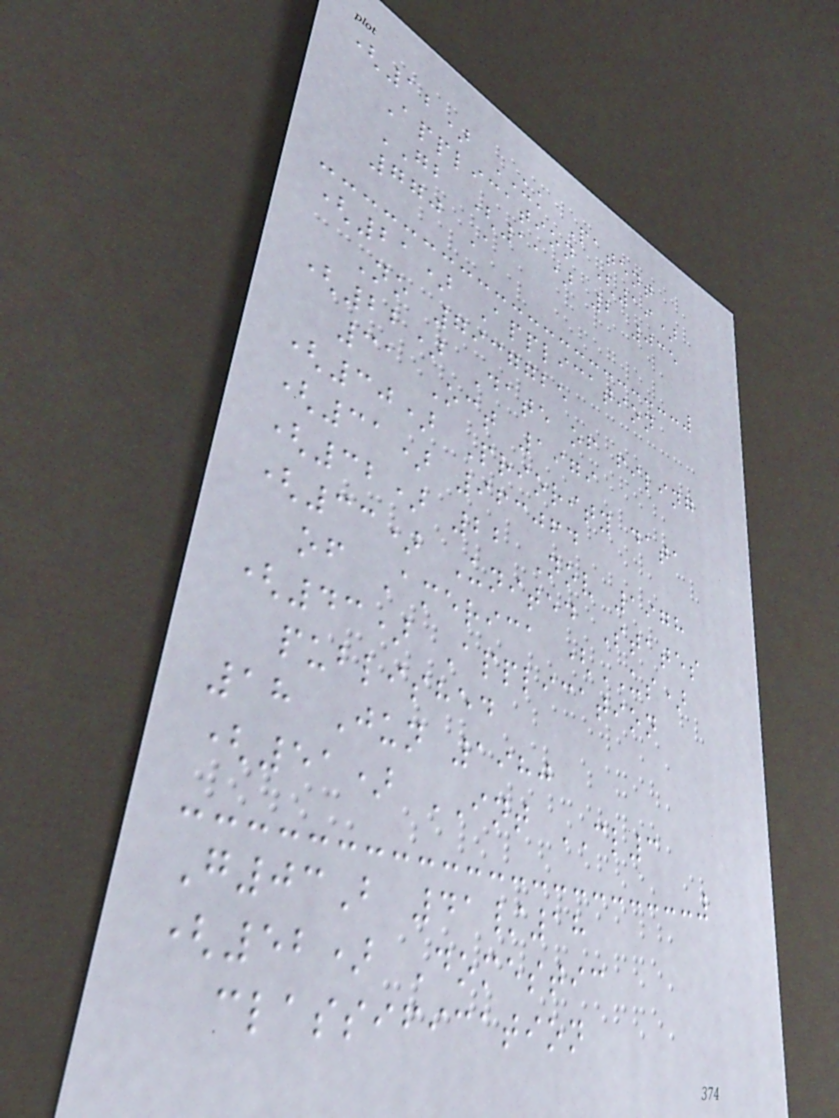(12) UK Patent
Application (19)
GB (11) 2 035
770 A
(21) Application
No 7937725
(22) Date of filing
31 Oct 1979
(30) Priority data
(31) 963064
(32) 22 Nov 1978
(33) United States
of America (US)
(43) Application
published
18 Jun 1980
(51) INT CL3
G03B 41/18
(52) Domestic
classification
